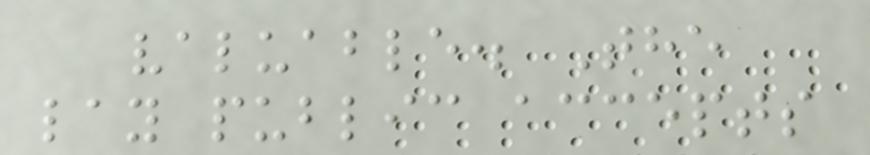valuable. The
lay public accepts
